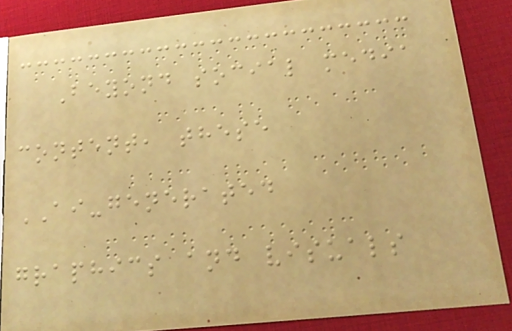Beyond social media
content, these
AI-generated
graphics and visuals
